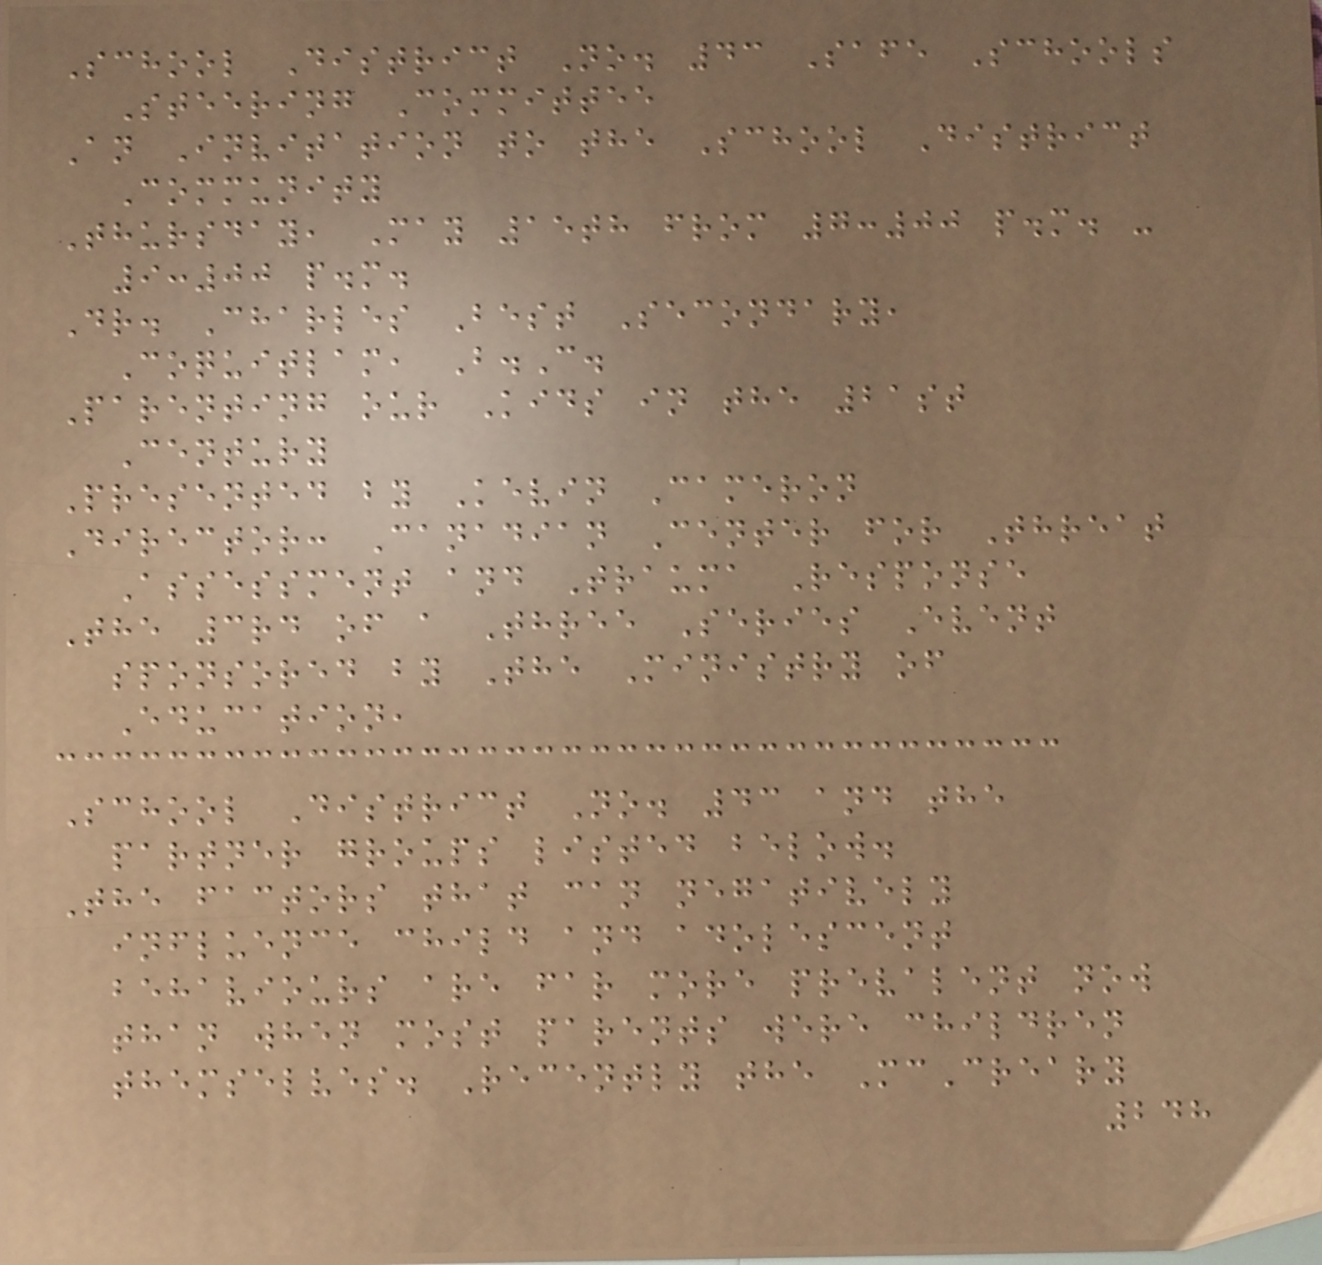School District No. 43 Safe Schools
Steering Committee
An Invitation to the School District
Community
Thursday, May 15th from 7:00 p.m. -
9:00 p.m.
Dr. Charles Best Secondary,
Coquitlam, B.C.
Parenting our Kids in the 21st
Century
Presented by Kevin Cameron
Director: Canadian Center for Threat
Assessment and Trauma Response
The 3rd of a Three Series Event
sponsored by The Ministry of
Education,
School District No. 43 and the
partner groups listed below.
The factors that can negatively
influence child and adolescent
behaviours are far more prevalent now
than when most parents were children
themselves. Recently the McCreary
248
